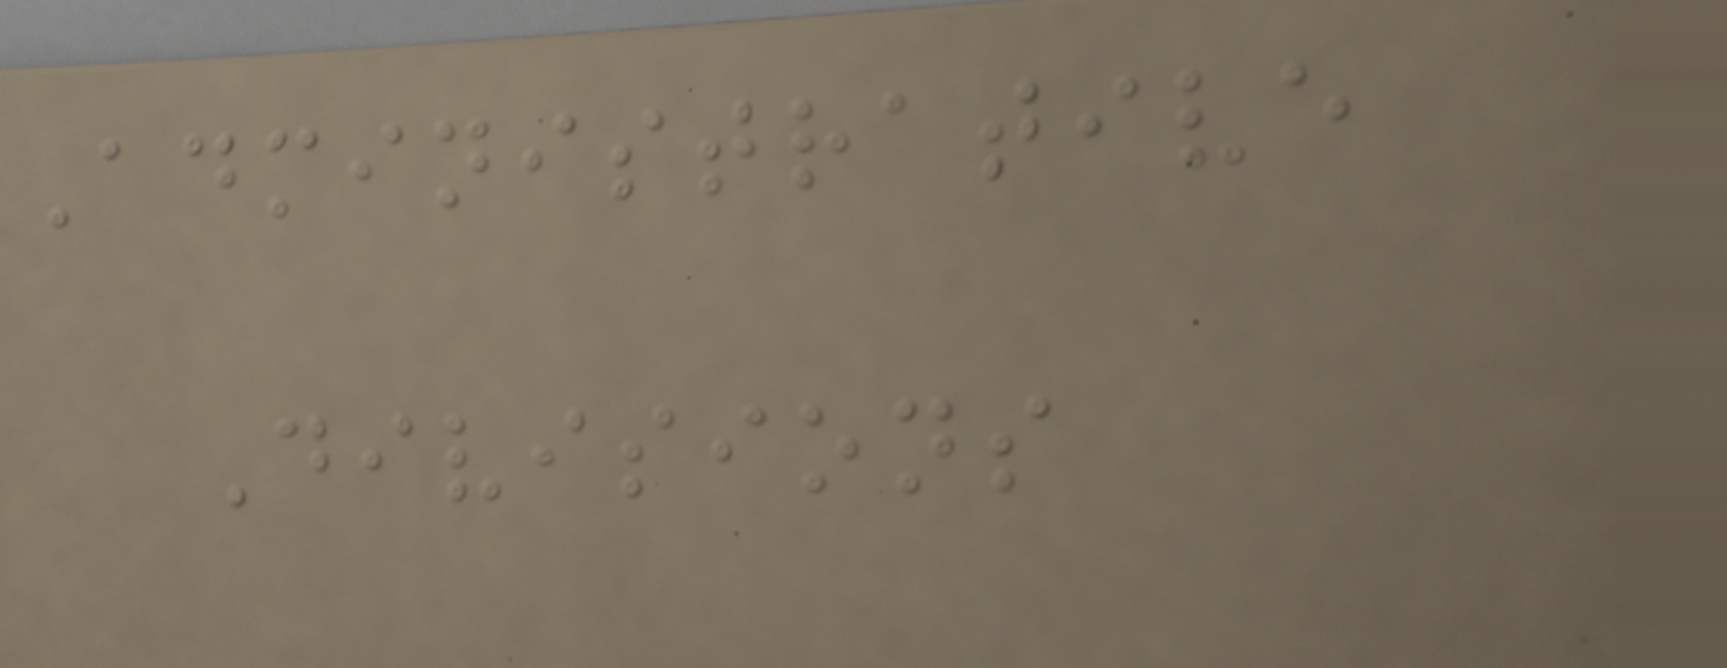Administrative
Divisions
